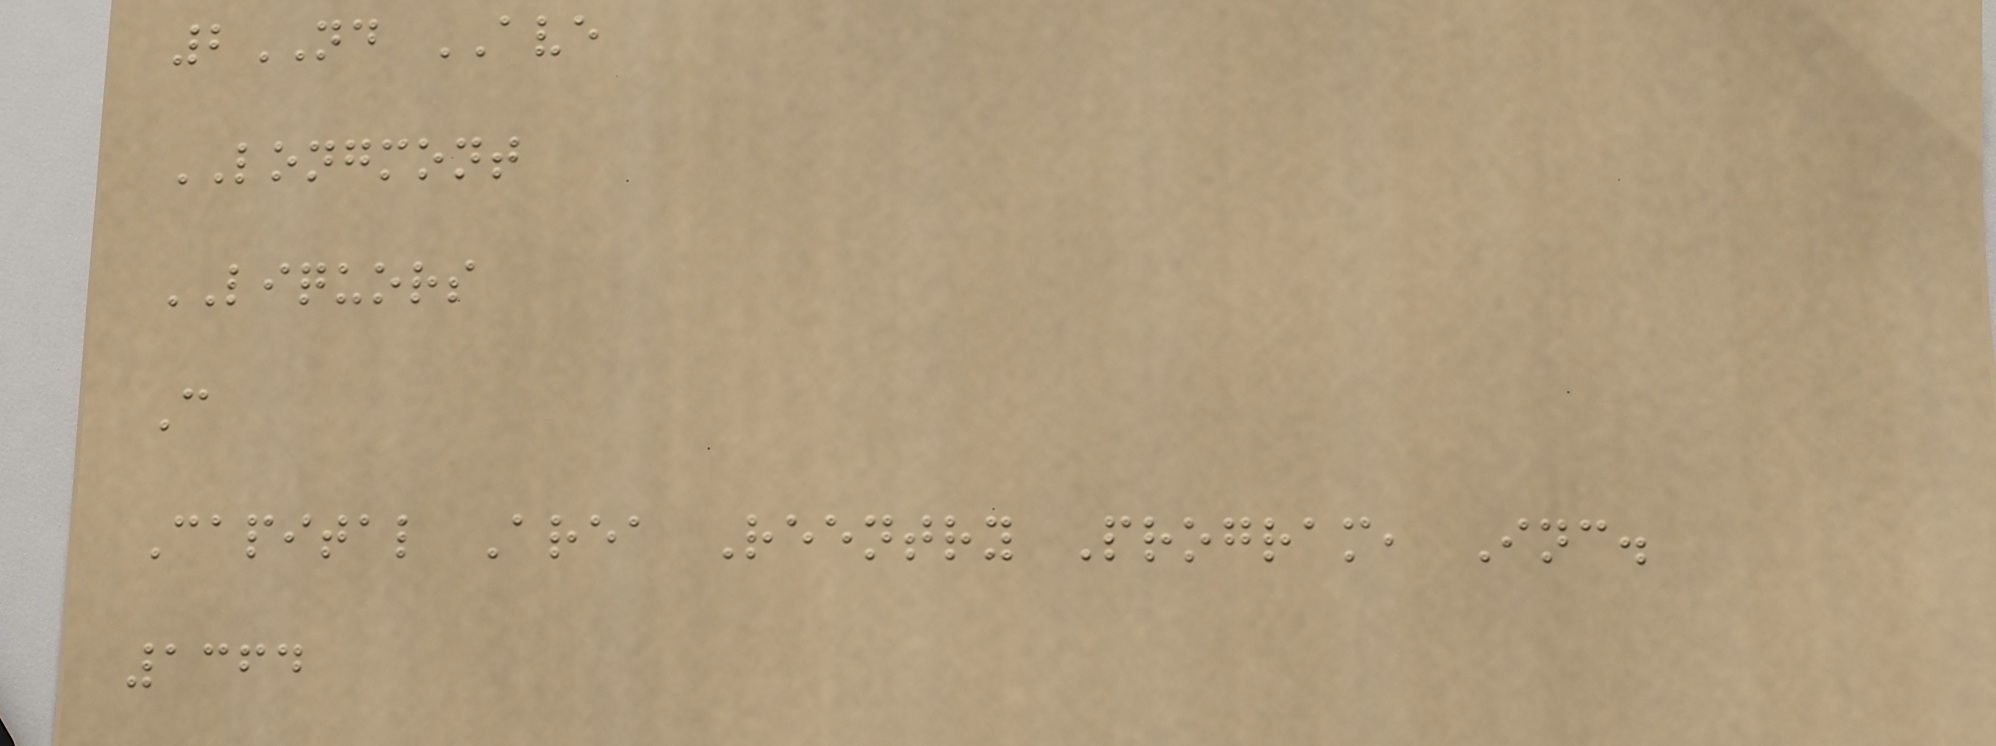2ND AVE
LONGMONT
LIQUORS
C
Capital Area Reentry Program, Inc.
1364
